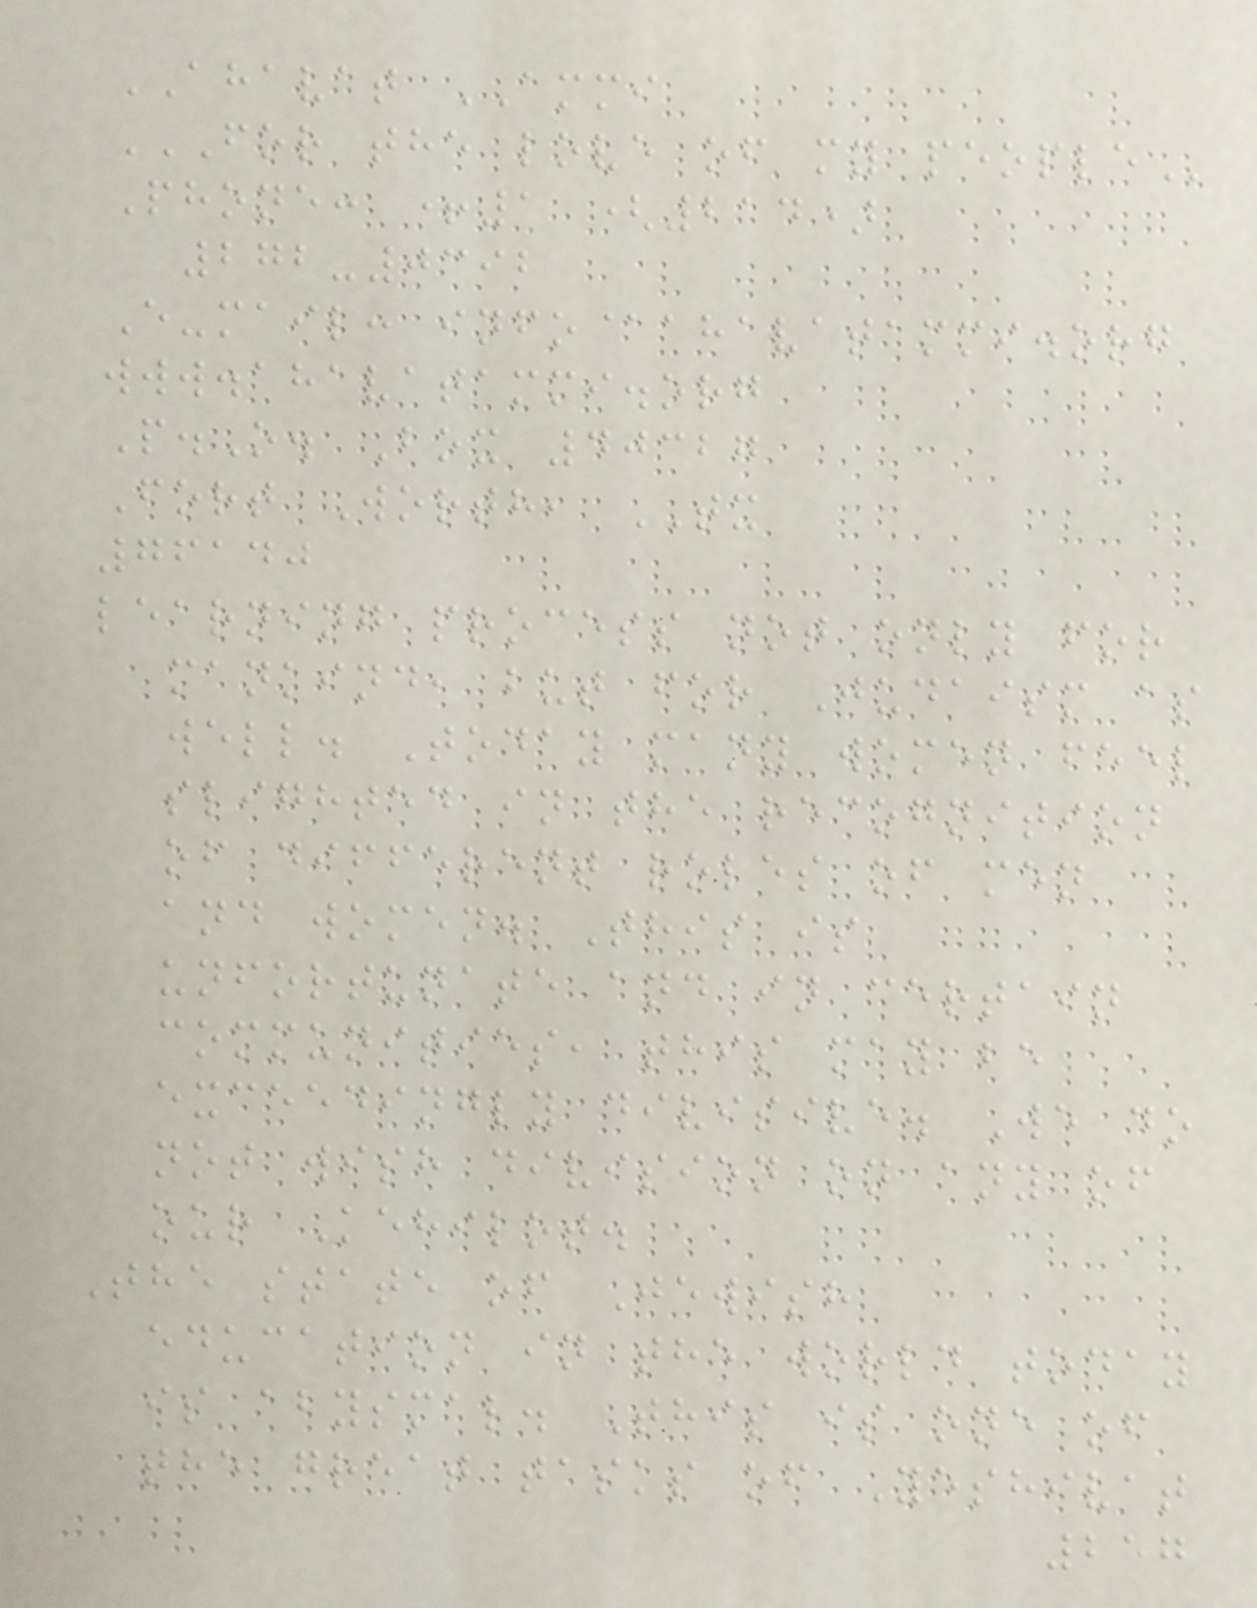AHAVAT AMMI
FOR THE LOVE OF MY PEOPLE
Phone: +1 (214)
272-0392
E-mail: info@ahavatammi.org
www.ahavatammi.org
P.O. Box 40327
Fort Worth, TX
76140
learning process not only for
mankind, but for Judaism as
well. Today many women feel
slighted in the recognition
of different roles of men
and women. This is
unfortunate and in certain
communities, this may be
exceedingly divisive. We do
not wish division on any of
our Kehilot.
The state of Jewish
education in the world today
is abysmal. This is one of
the great tasks of Yeshivat
257
